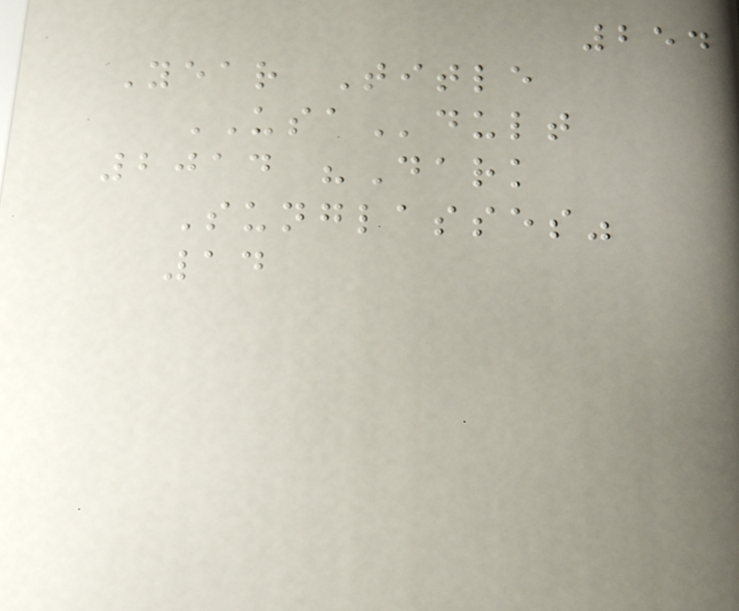254
Year Title
USAdult
2014 "Dark
Sunglasses"
14
